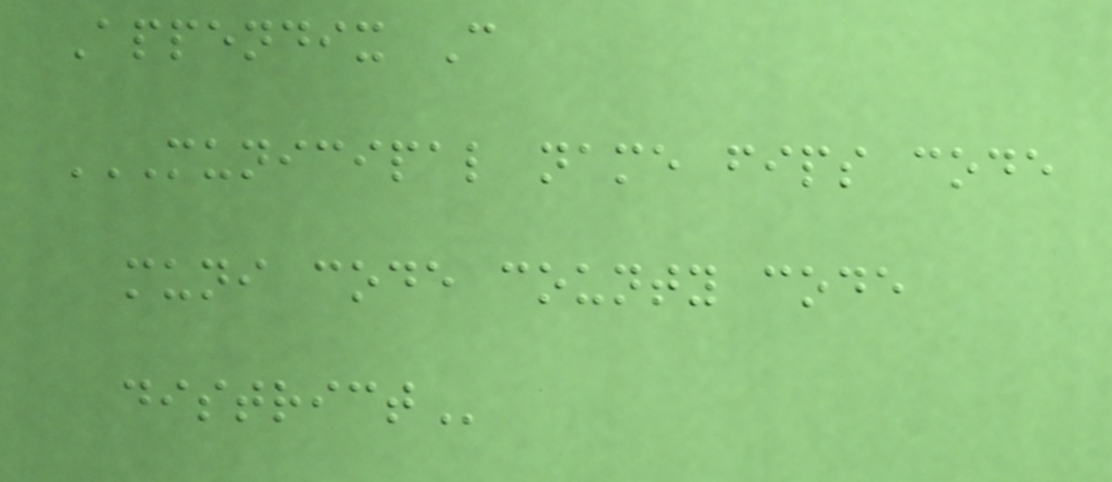Appendix C
MUNICIPAL NAME FIPS CODE
MUNI CODE COUNTY CODE
DISTRICT
